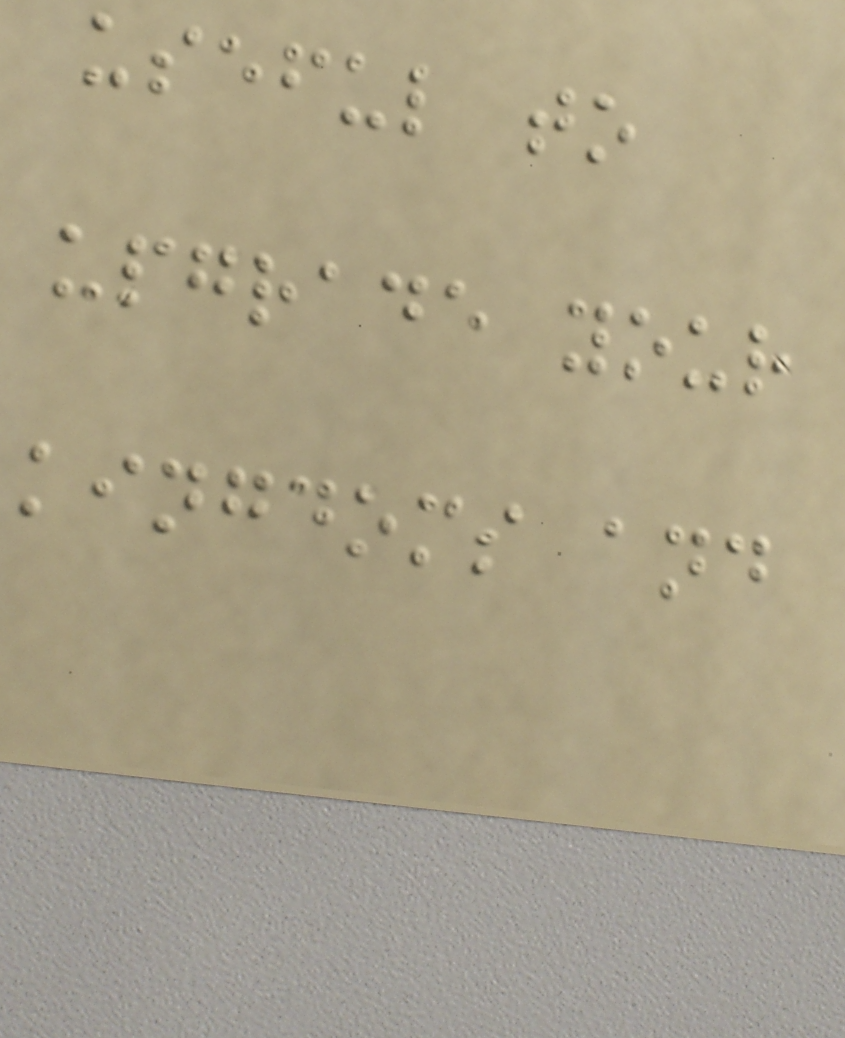useful to
upgrade your
kingdoms and
